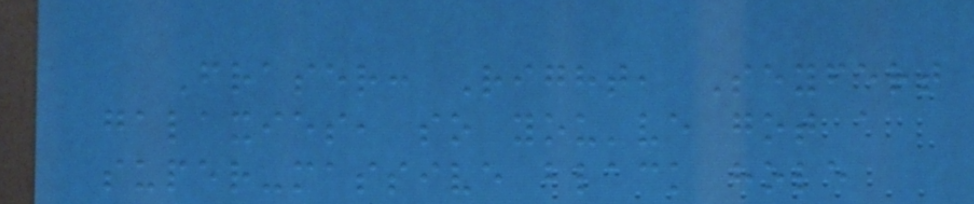Fraser: Right, Seyfert
galaxies, so you've got a
super-massive black hole
